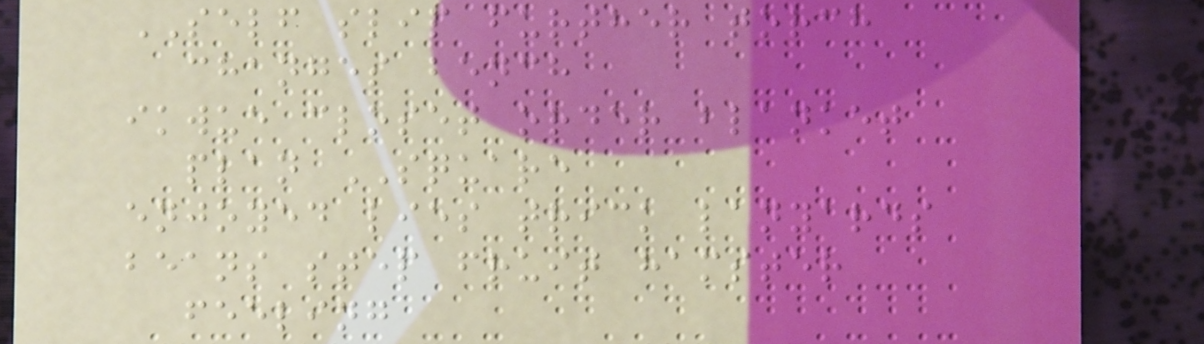SELF slip further torch
changes bench
ikwue closet order blanket
plan SQUARE
enjoyed lies trick lanyards
beans step fruit hamster
feeling
